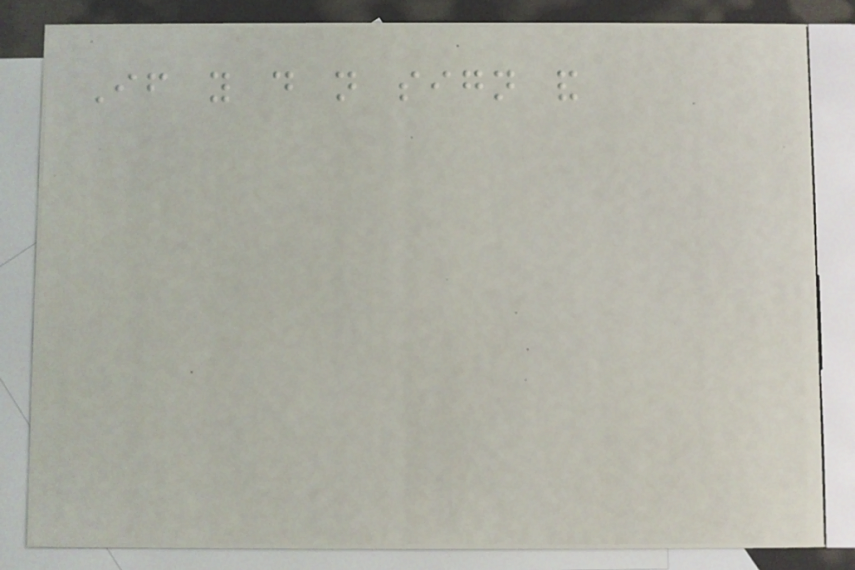If you do not sign and
